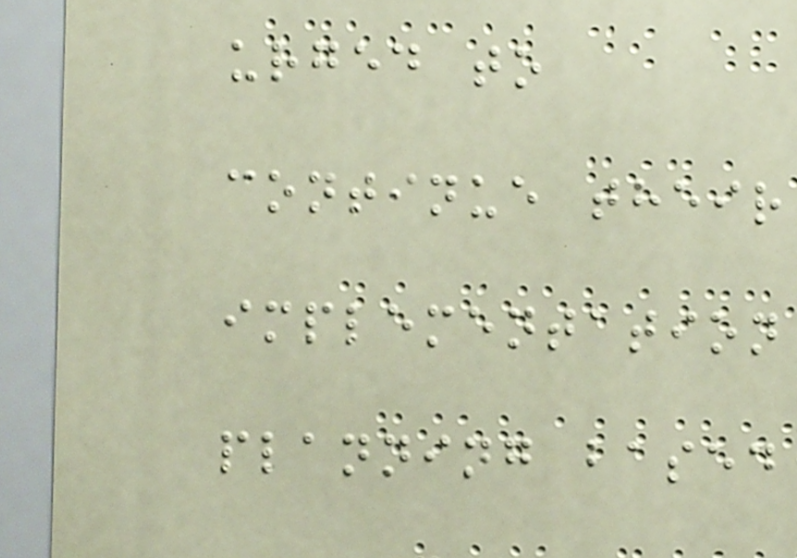urged to
continue their
implementation
planning based
